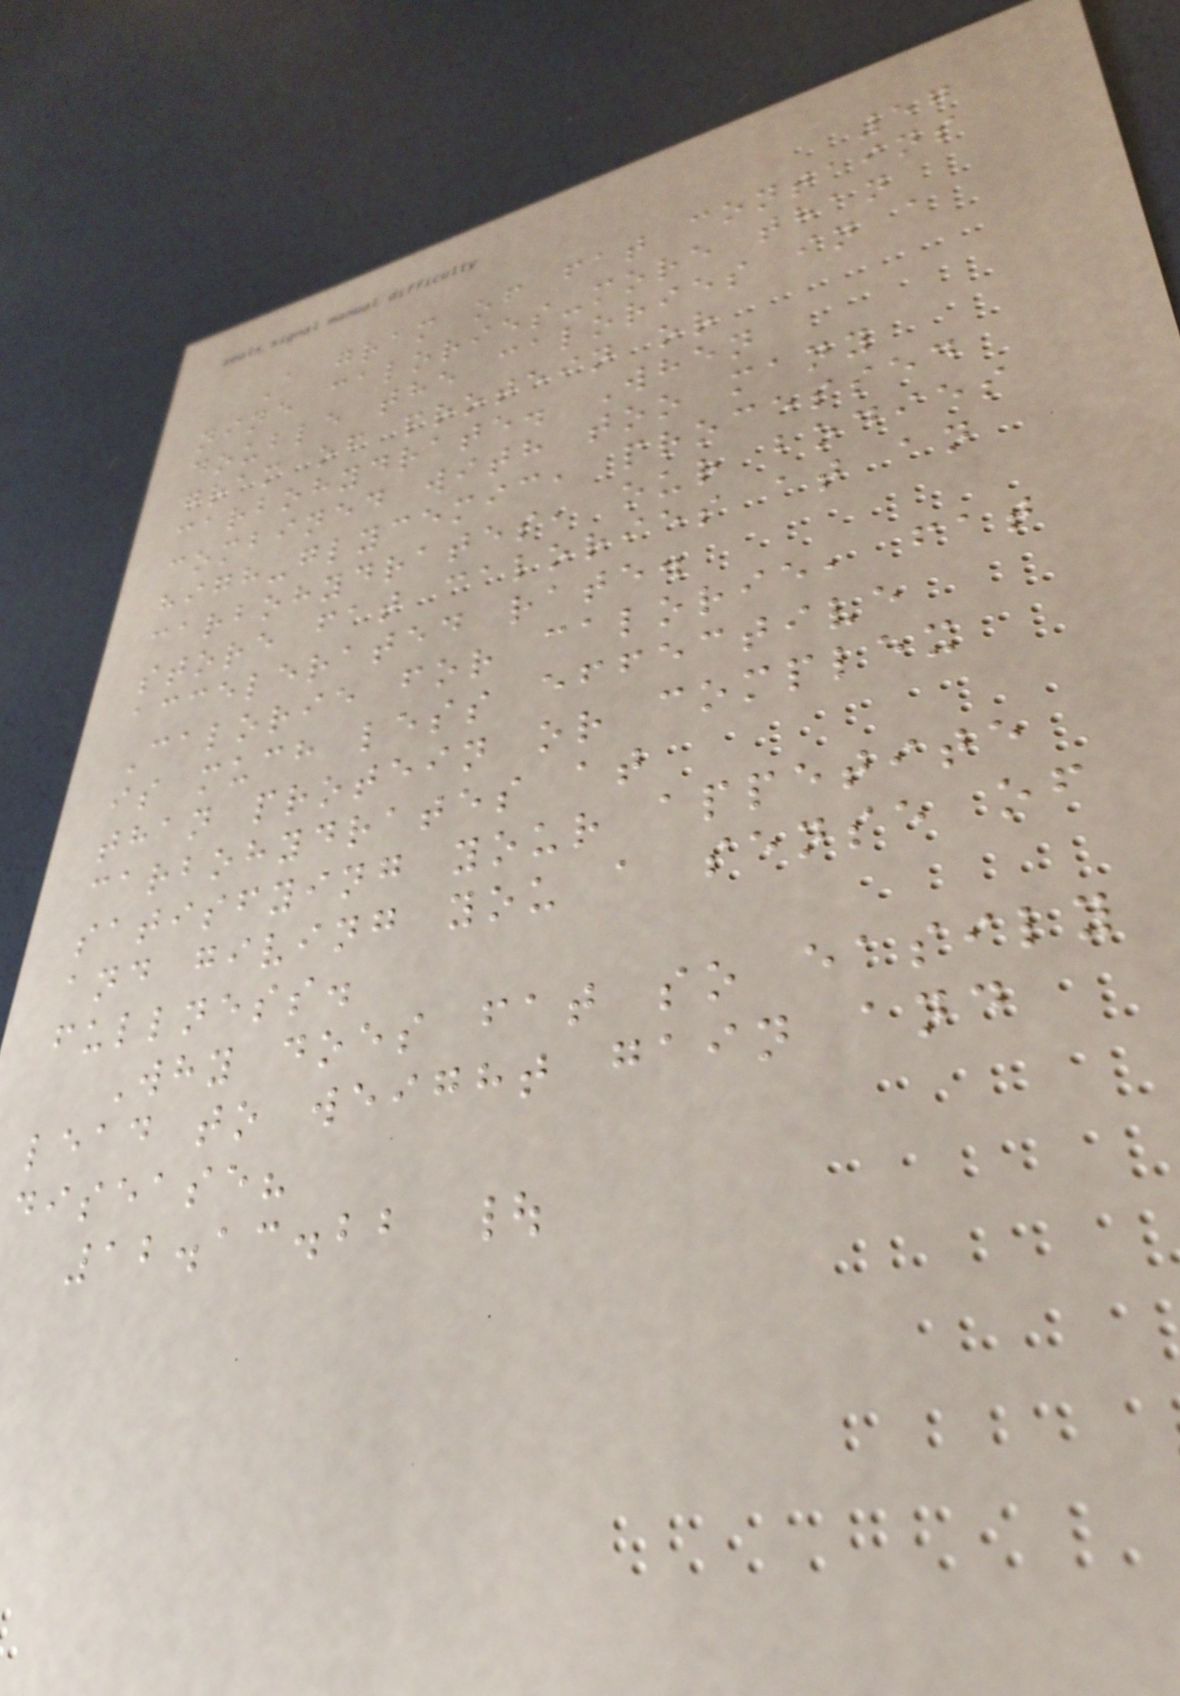57
A gram of fat contains
nine calories-more than
double the calories in a
gram of protein or
carbohydrate. When
combined with too many
high-glycemic, processed
carbohydrates, our bodies
store fat calories at an
accelerated rate.
Calorie for calorie, fat
is much less effective
than protein or complex
carbohydrates at
satisfying your appetite
and giving you a sense of
fullness.
Why does fat so easily
lead to weight gain and
disease?
12.13.22 |
